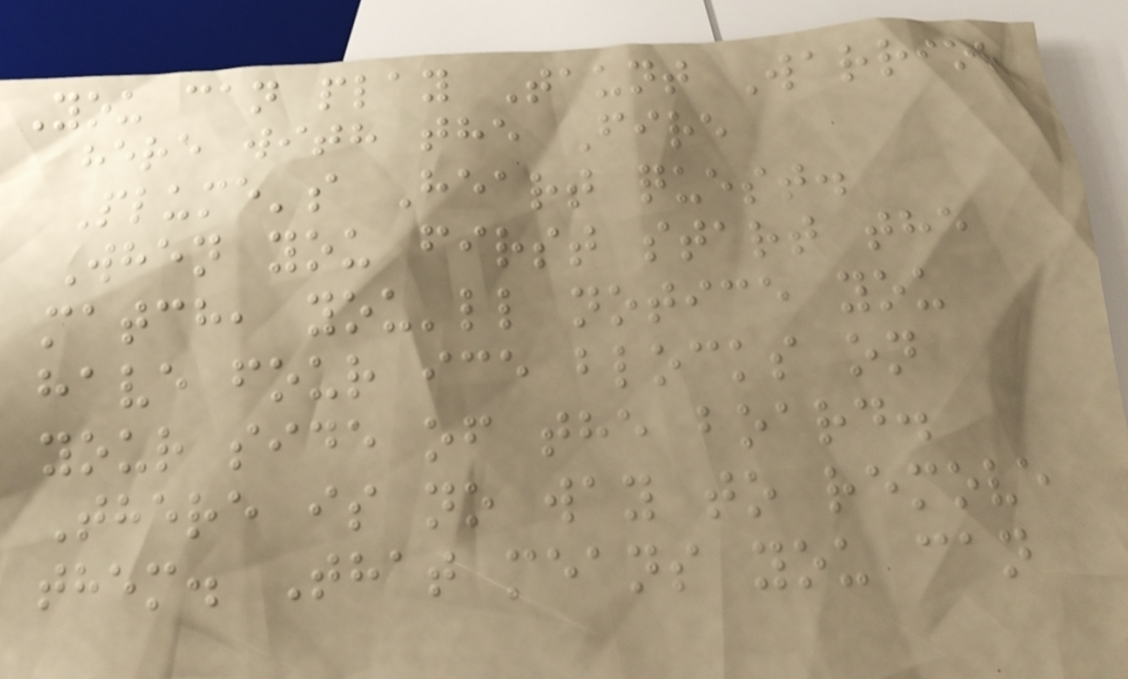You can play Taunt Warrior
here with the Fire
Plume's Heart quest.
When you first start the
match, you'll notice you
have four ice blocks on
your side of the board.
There is no way to remove
them. That means you can
